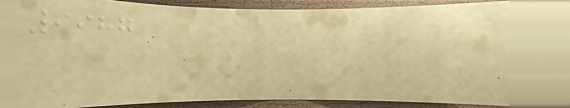9987
